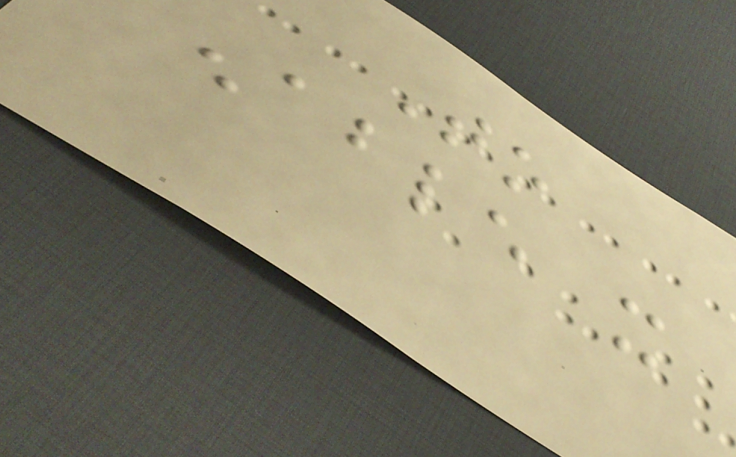To
enable it
